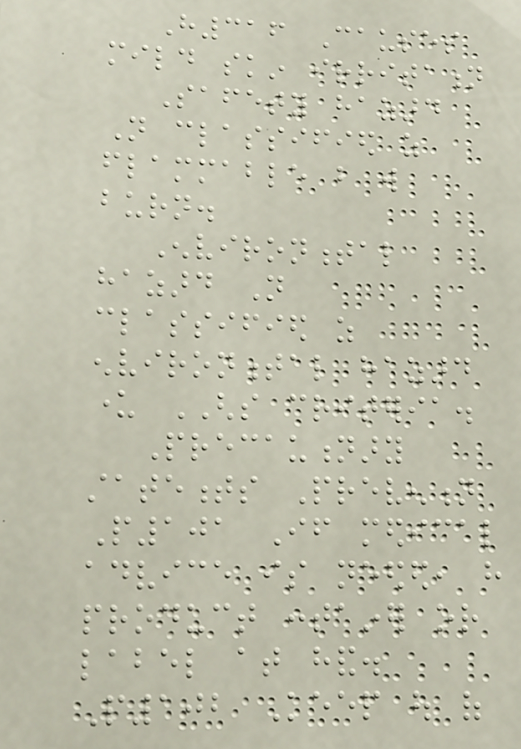H316 Causes
mild skin irritation
Safety hazard
Not classified as
flammable but will
burn.
Environmental
hazard Not
classified as
environmental hazard
under GHS criteria.
Precautionary
statements Prevention
P101 If medical
advice is needed, have
product container or
label at hand.
P102 Keep out of
